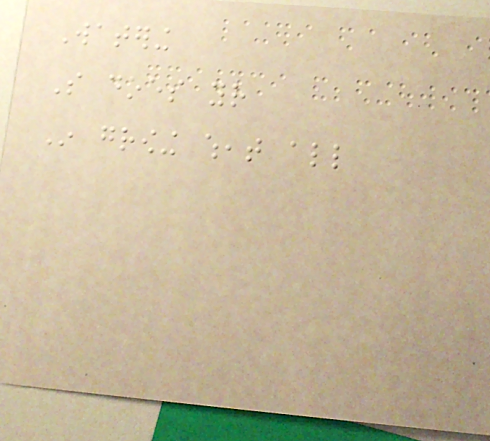Watering
So does your
In growing wheat all
